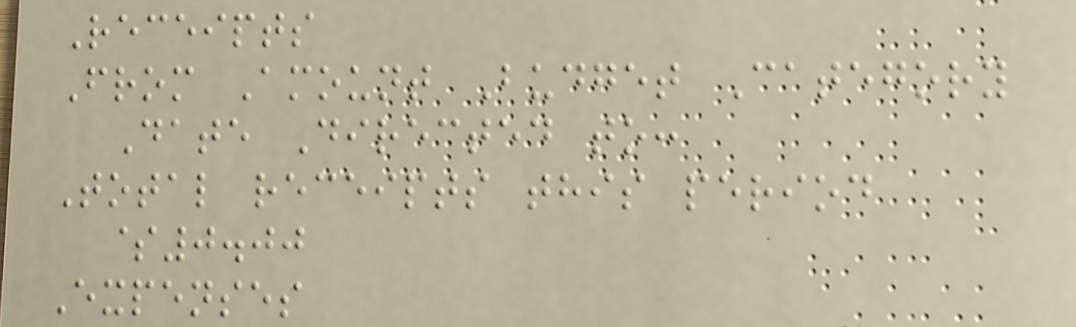Receipts
From Amount Budget Category
Date Directed to:
Total receipts this period
$0.00
Expenses
